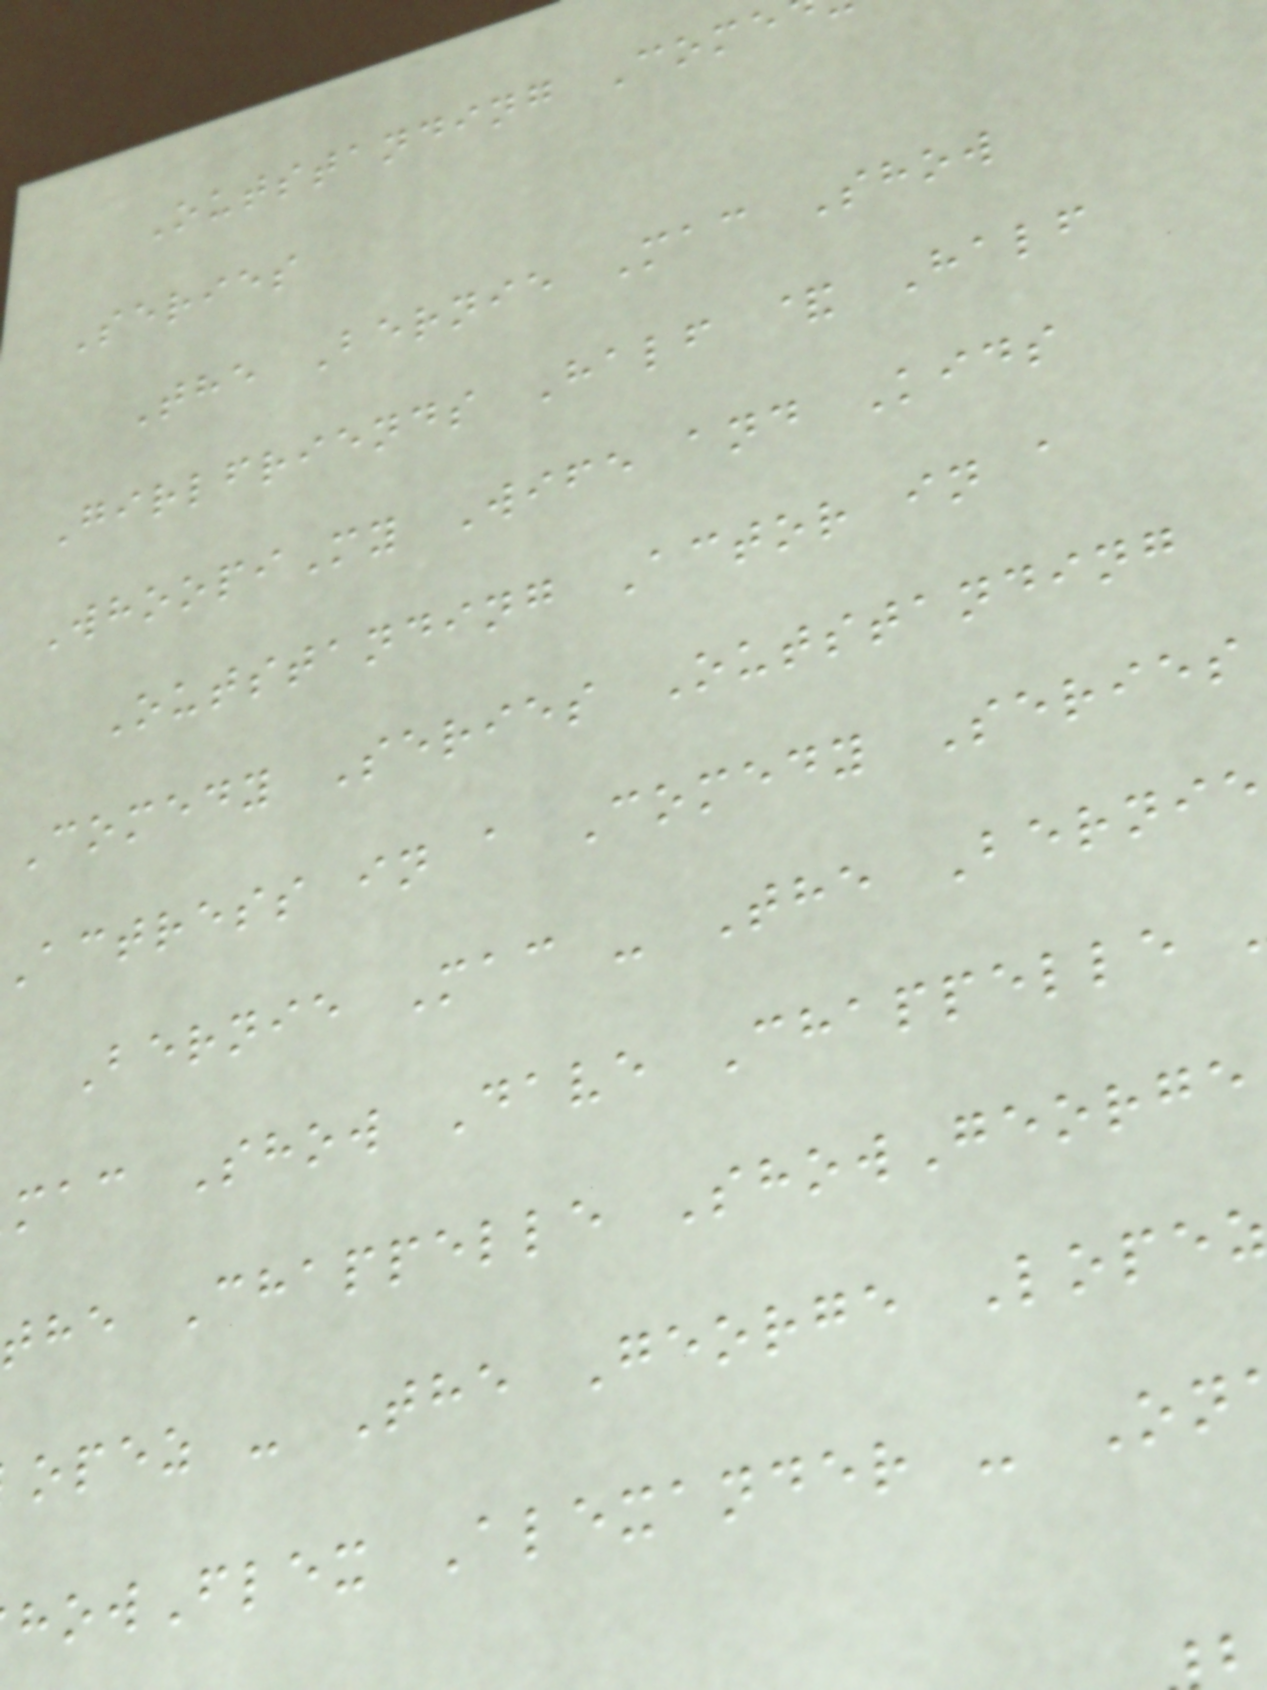Outstanding Come
Series
The Bernie Mac Show
Girlfriends Half & Half
WhoopiMy Wife and Kids
Outstanding Actor in a
Comedy Series Outstanding
actress in a Comedy Series
Bernie Mac - The Bernie
mac Show Dave Chappelle
the Chappelle ShowGeorge
opez - The George Lopez
howFlex Alexander - On
